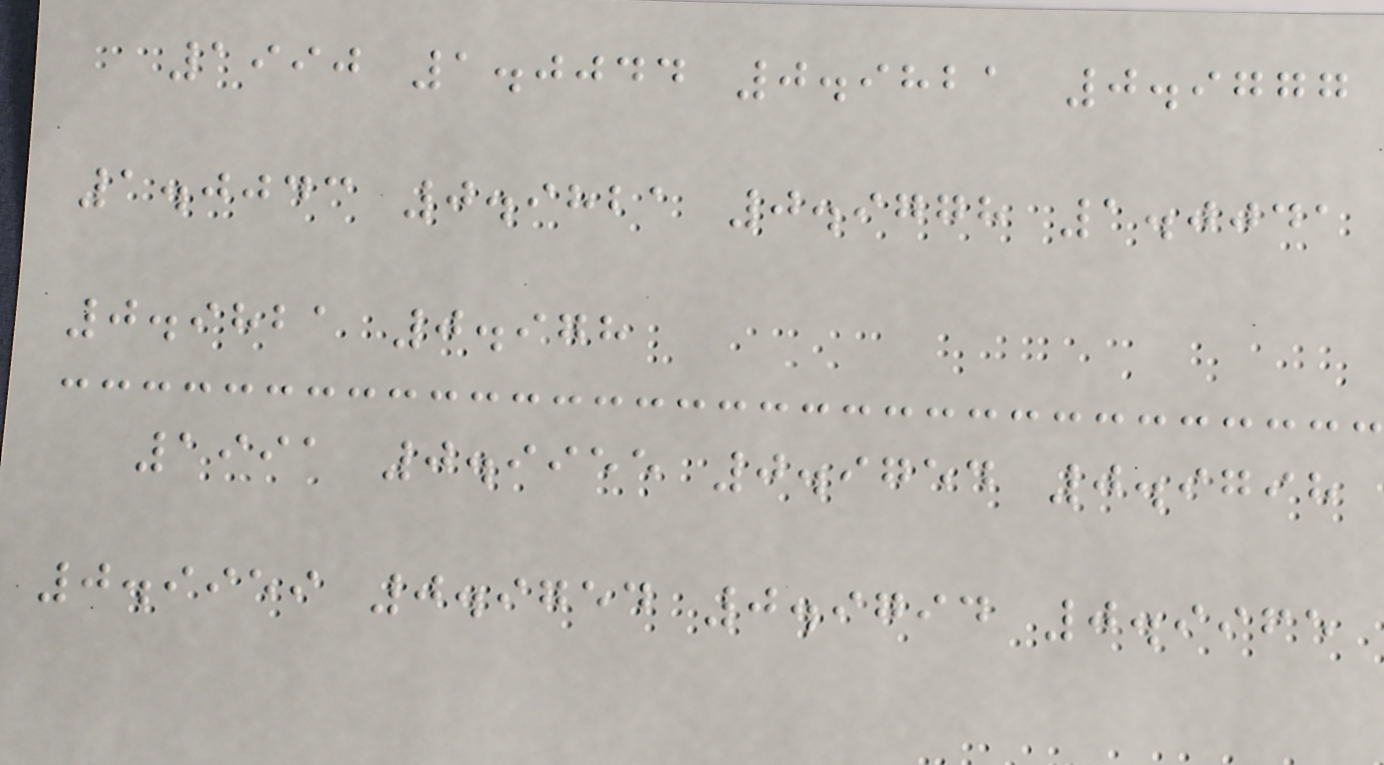1990 1.0044 0.9821 0.9777
1.0043 0.9821 0.9778 1.0041
0.9821 0.978
1991 0.9955 0.9754 0.9798
0.9959 0.9754 0.9794 0.9965
